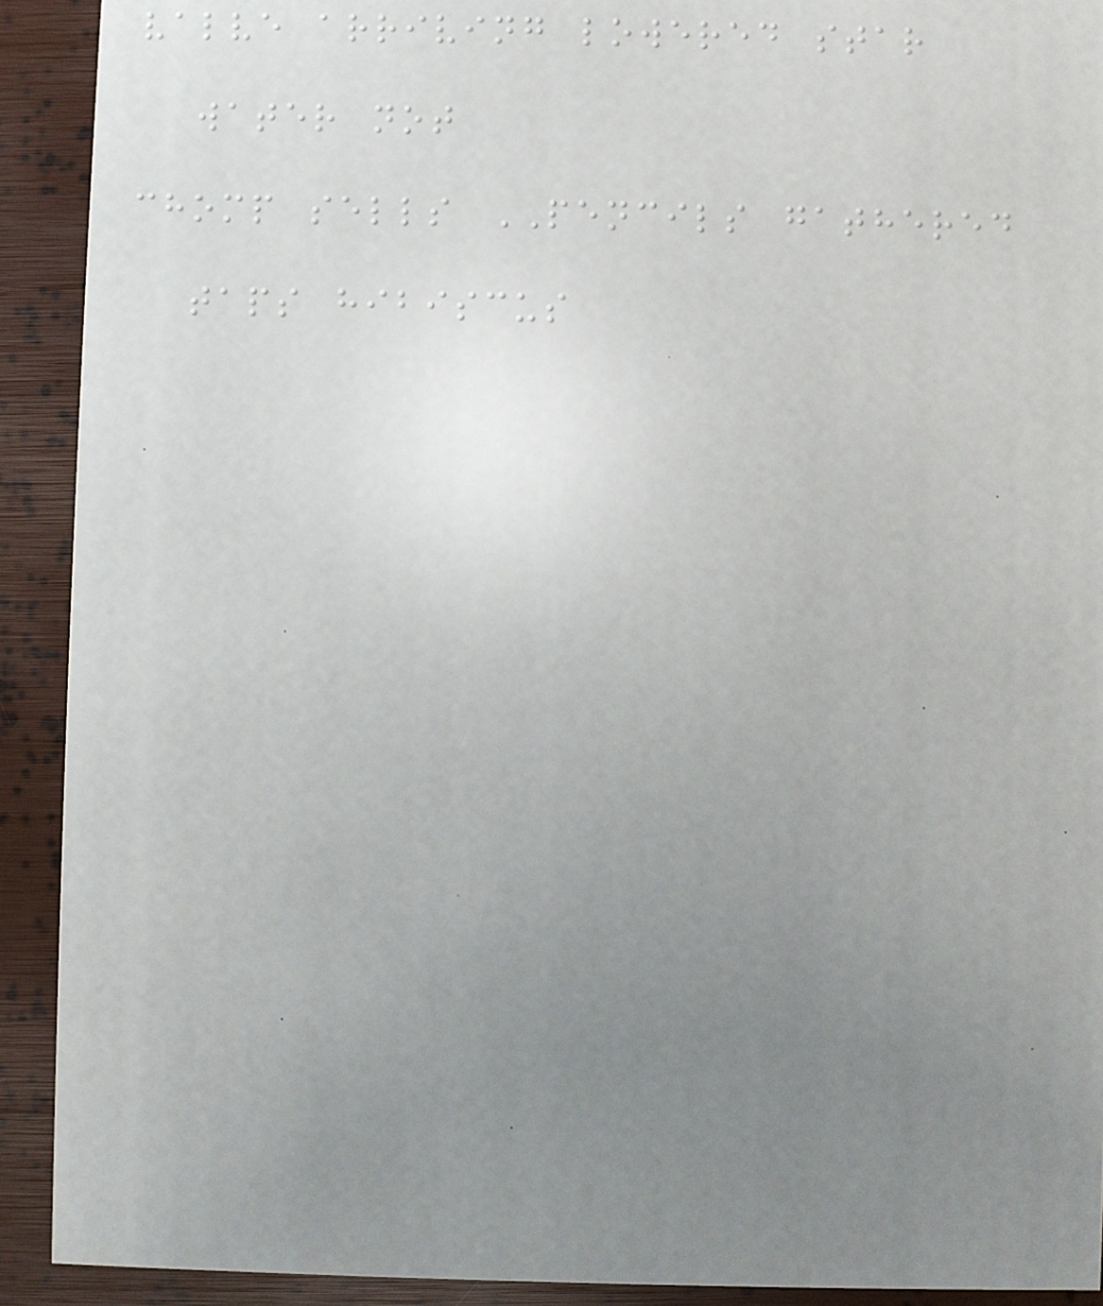valve arriving lowered star
water not
chomp sells PENCILS gathered
taps hibiscus
